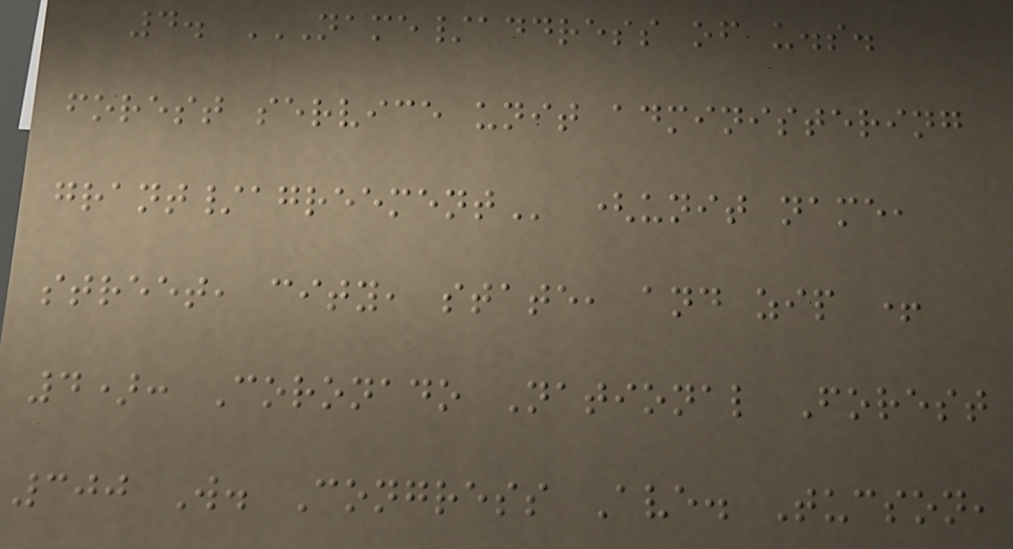4. NAME/ADDRESS OF U.S.
FOREST SERVICE UNIT ADMINISTERING
GRANT/AGREEMENT (unit name,
street, city, state, and zip +
4): Coronado National Forest
300 W. Congress Ave. Tucson,
